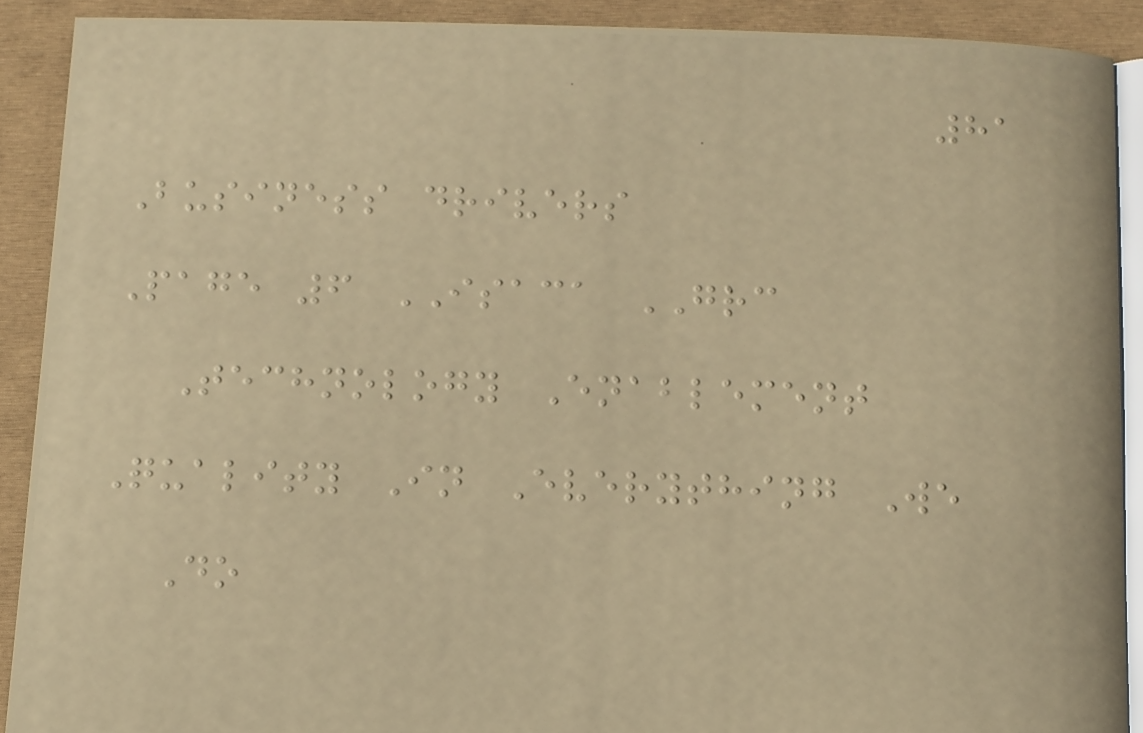81
Business drivers
Page 6 ISACA GRC
Technology Enablement
Quality In Everything We
Do
